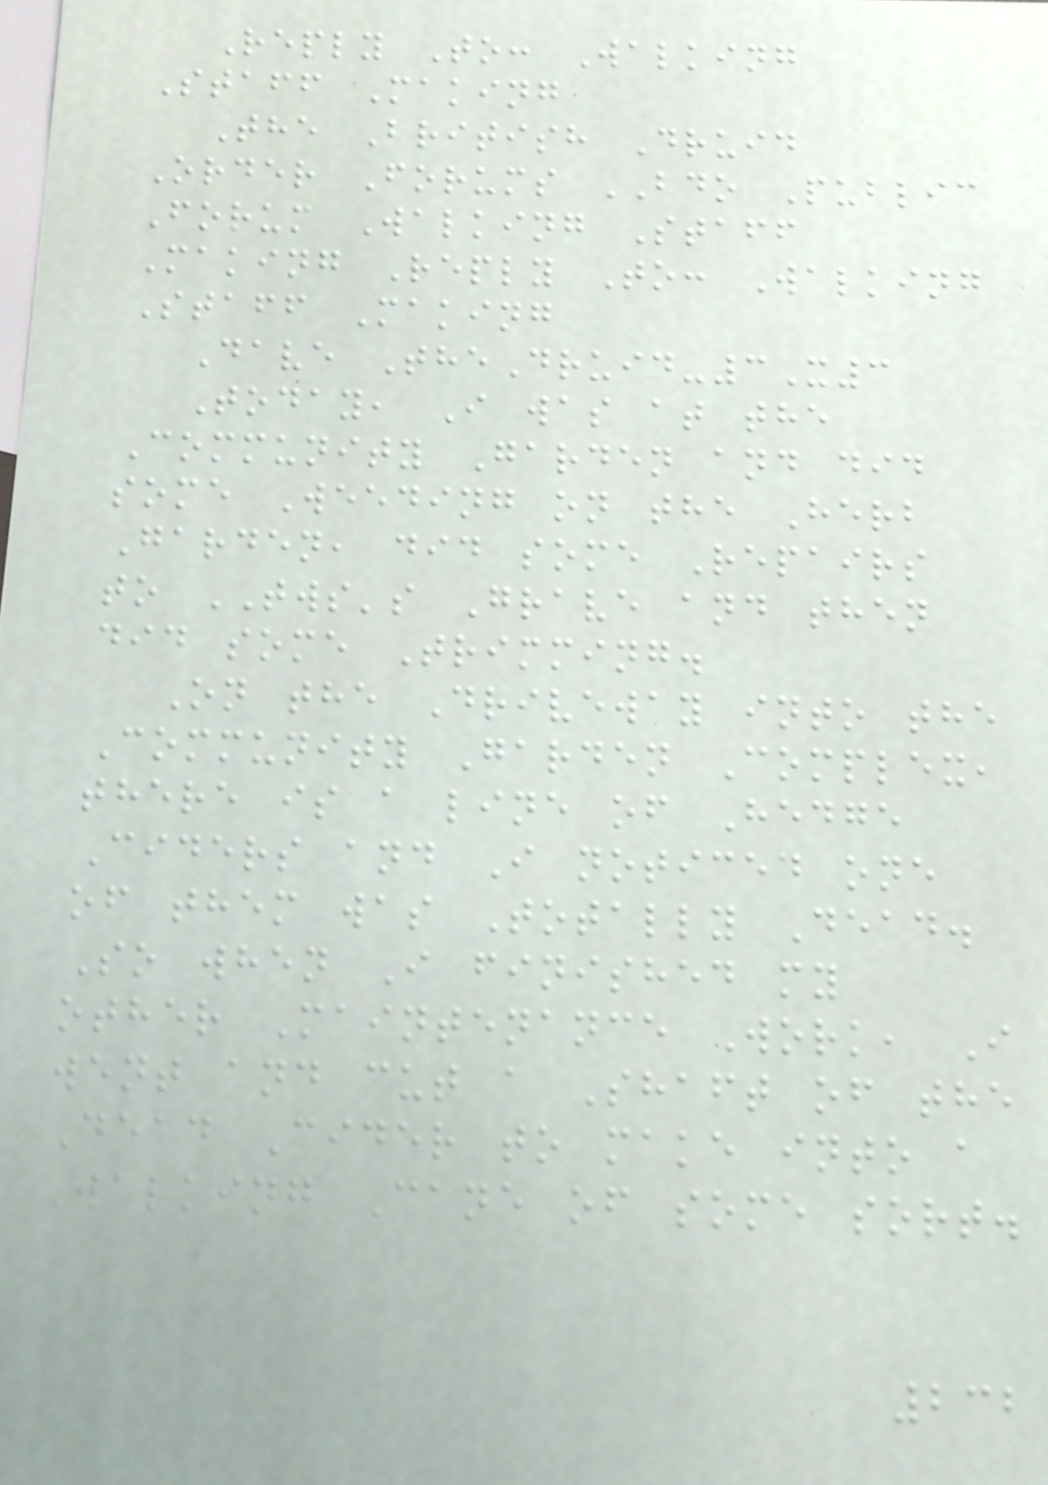Reply To: Walking
Staff Making
The British Druid
Order Forums BDO Public
Forum Walking Staff
Making Reply To: Walking
Staff Making
Dave TheDruid-3X3
Today, I was at the
Community Garden and did
some Weeding on the Herb
Garden, did some Repairs
to TWS's Grave and then
did some Trimming.
On the Driveway into the
Community Garden Complex,
there is a line of Hedge
Ciders and I noticed one
of them was Totally Dead.
So when I finished my
other Maintenance Work, I
went and cut a Shaft of the
Dead Cider to make into a
Walking Cane of some sort.
232
